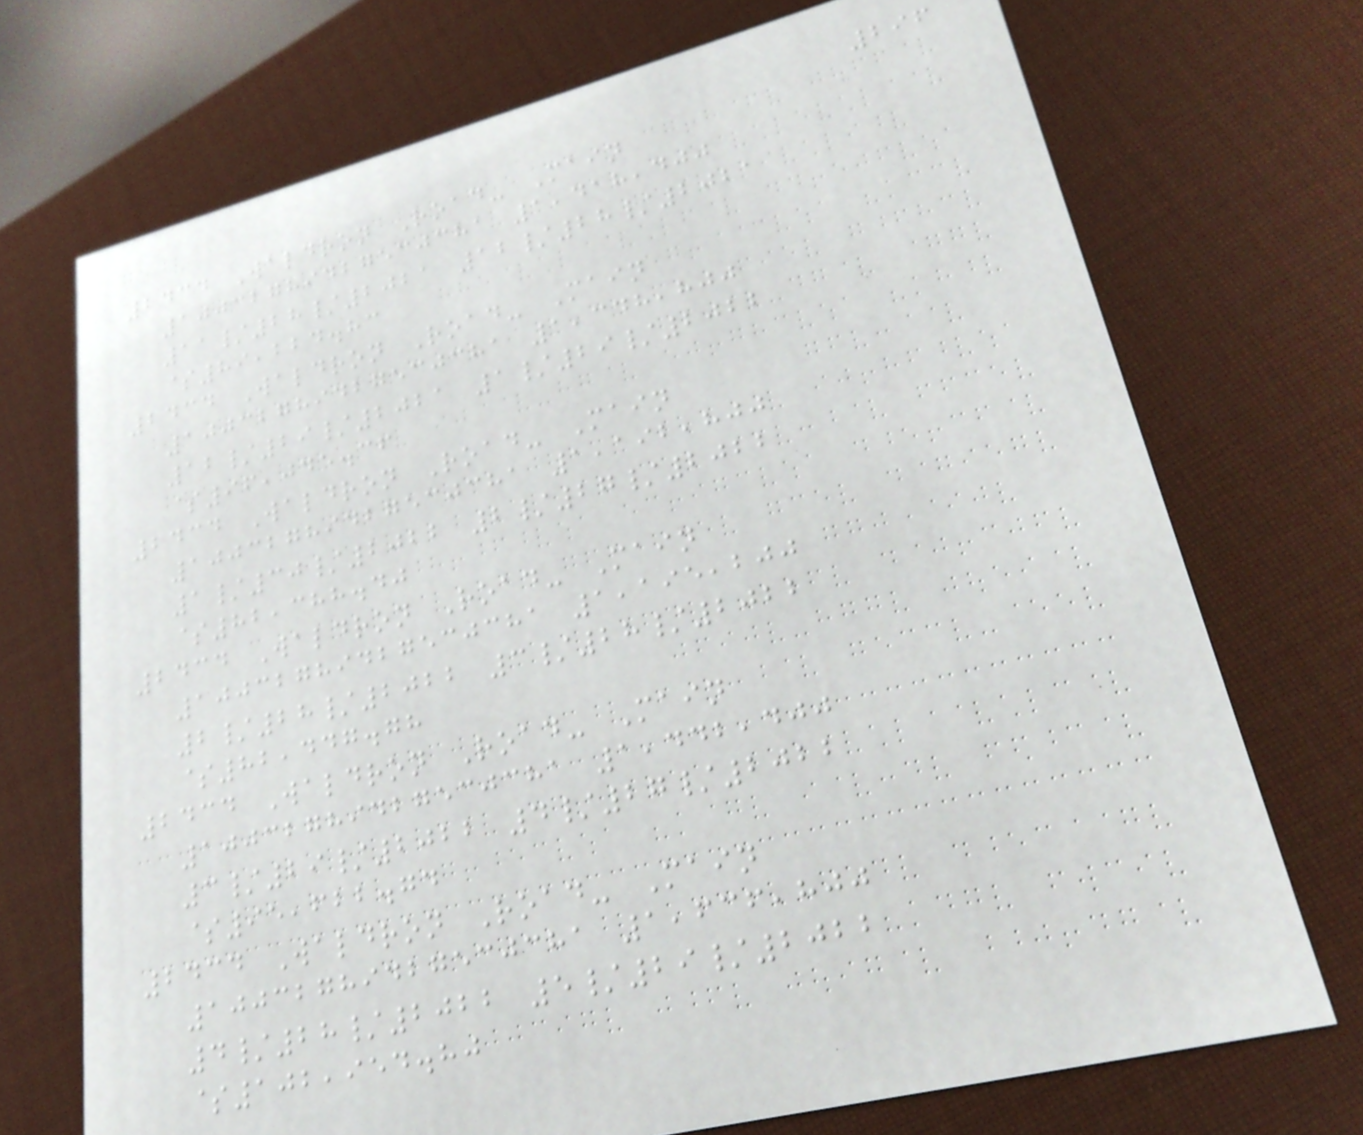296
2434 Waldron Road- Main
10032789427530381 1,418,400
11/28/2021 12/28/2021
$89,224.83
2434 Waldron Road- Main
10032789427530381 1,348,800
12/29/2021 1/29/2022
$96,045.36
2434 Waldron Road- Main
10032789427530381 1,192,800
1/30/2022 2/27/2022
$82,388.40
2434 Waldron Road- Main
10032789427530381 1,195,200
2/28/2022 3/28/2022
$82,447.78
2434 Waldron Road- Main
10032789427530381 1,442,400
3/29/2022 4/27/2022
$95,622.74
2434 Waldron Road- Main
10032789427530381 1,636,800
4/28/2022 5/29/2022
$102,954.80
